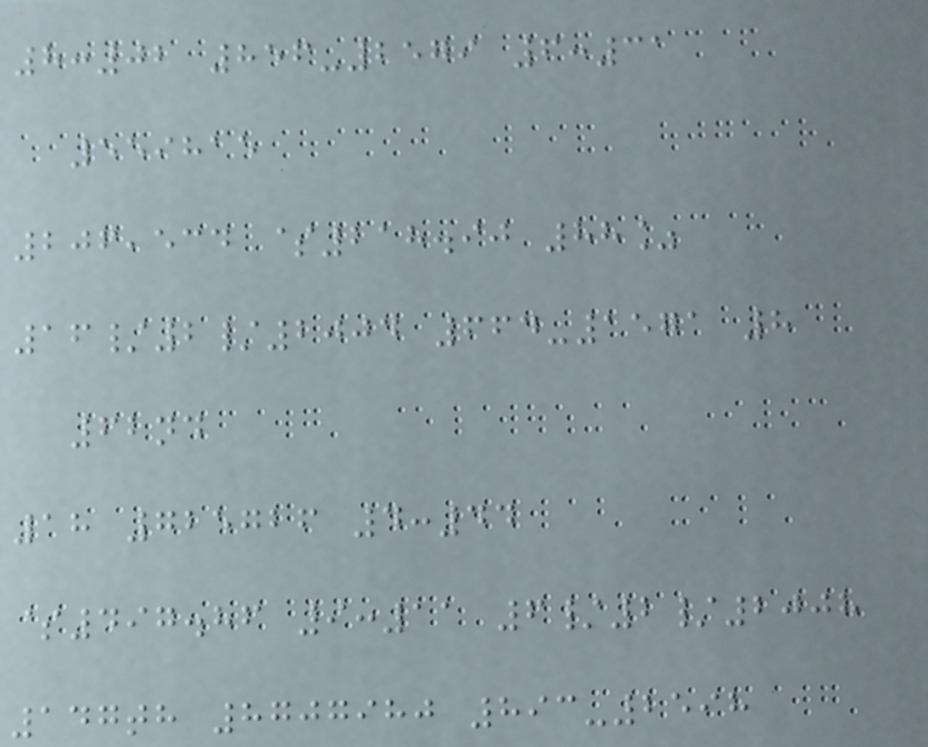8:02 856-2579 6:31
559815
206,534 $218.90 88%
16/2/2004 664-1571 8
62nd
18 725726 4:44
$497.86 9:11 6/2/2008
147th 8707980 893-2598
